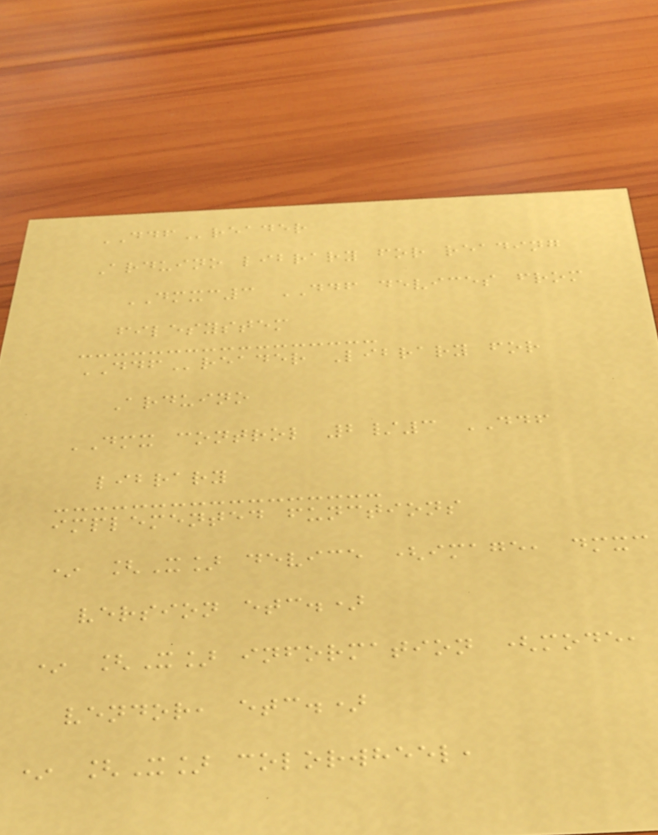DDFreader
Arduino library for reading
DMXC3 DDF devices from
filesystem
DDFreader Library for
Arduino
DMX control 2/3 DDF
library
implemented functions
* [X] device (image, dmxc
version etc.)
* [X] information (mode,
vendor, etc.)
* [X] colorwheel,
